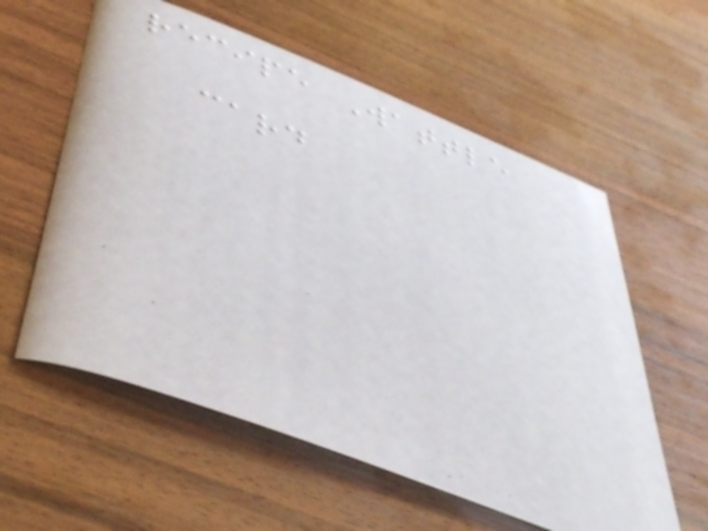recipe Wattle
card
